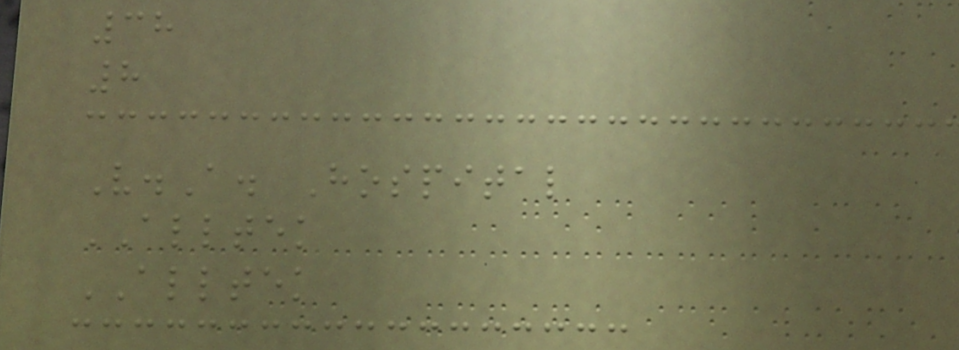38
8
V.A. Hospital
ALLTEK
ALLTEK
